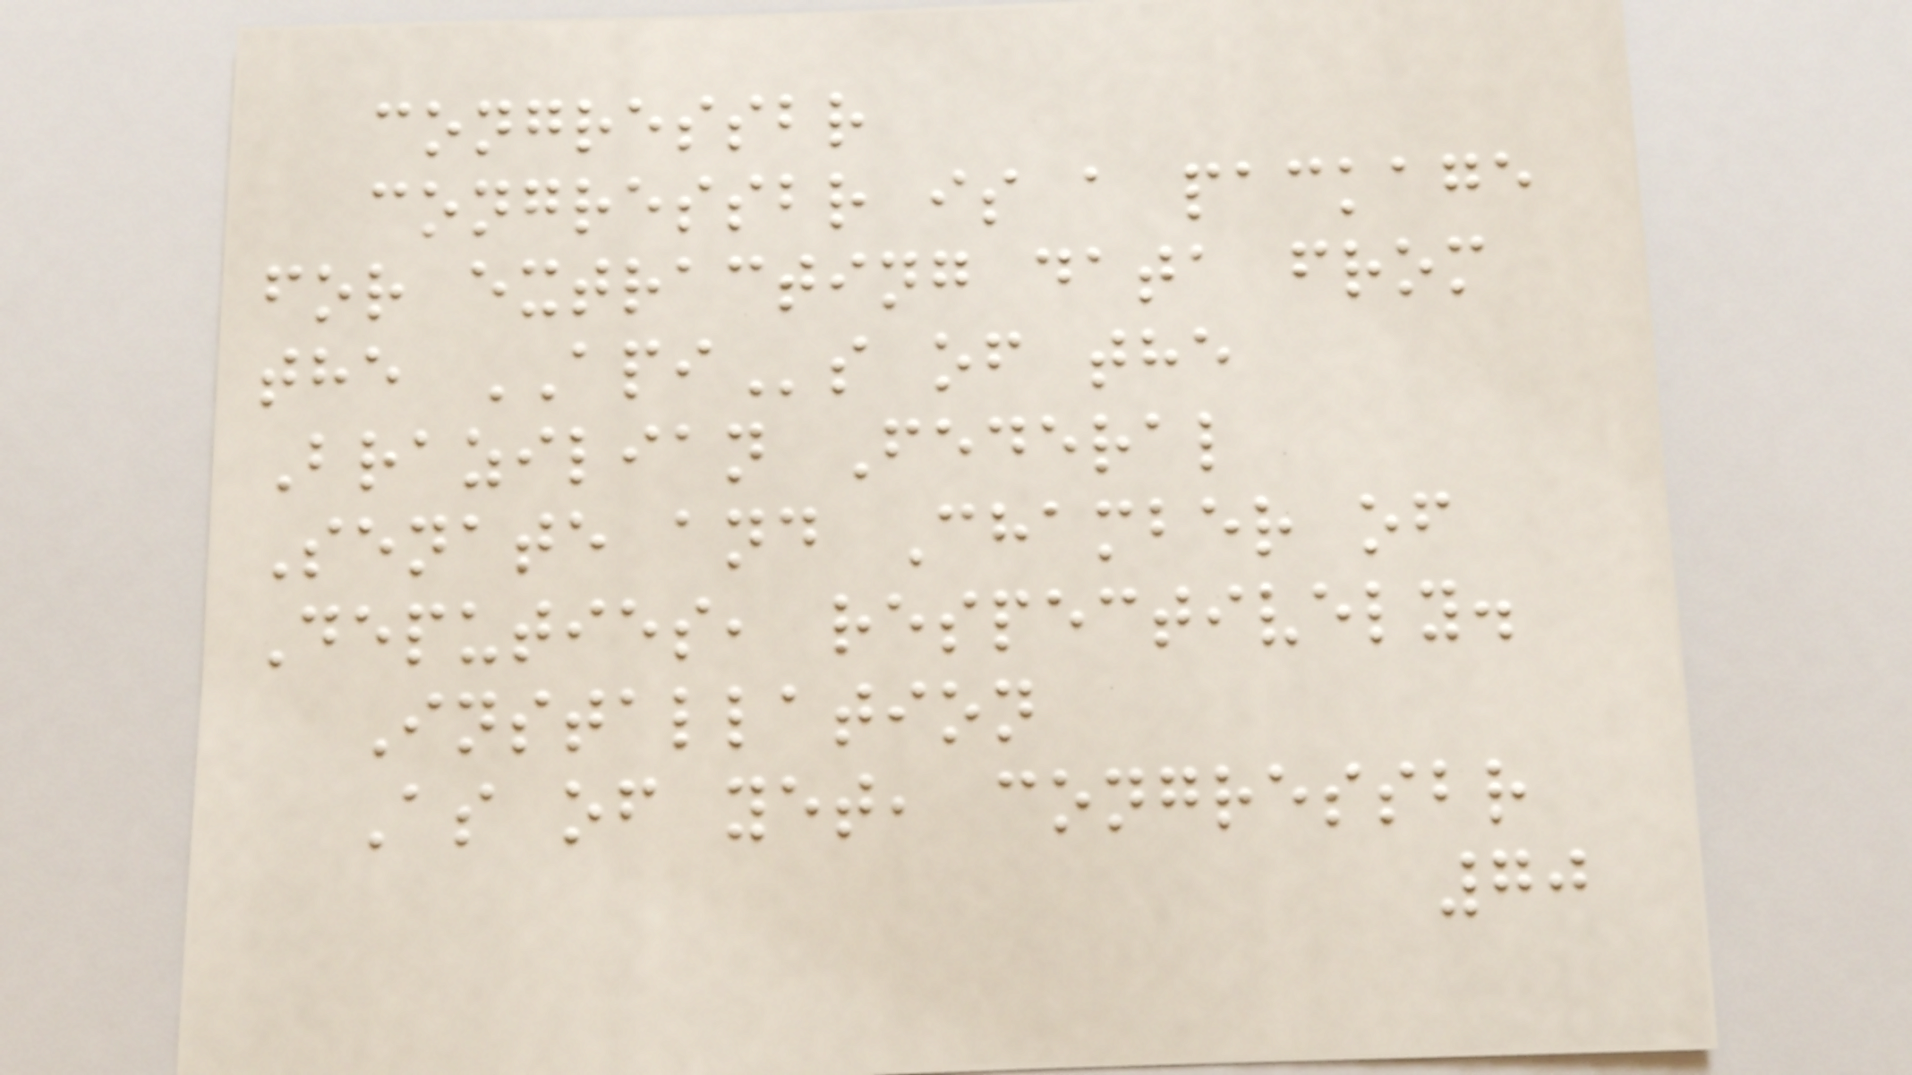congressbr
congressbr is a package
for extracting data from
the APIs of the
Brazilian Federal
Senate and Chamber of
Deputies, respectively.
Installation
As of yet, congressbr
70
